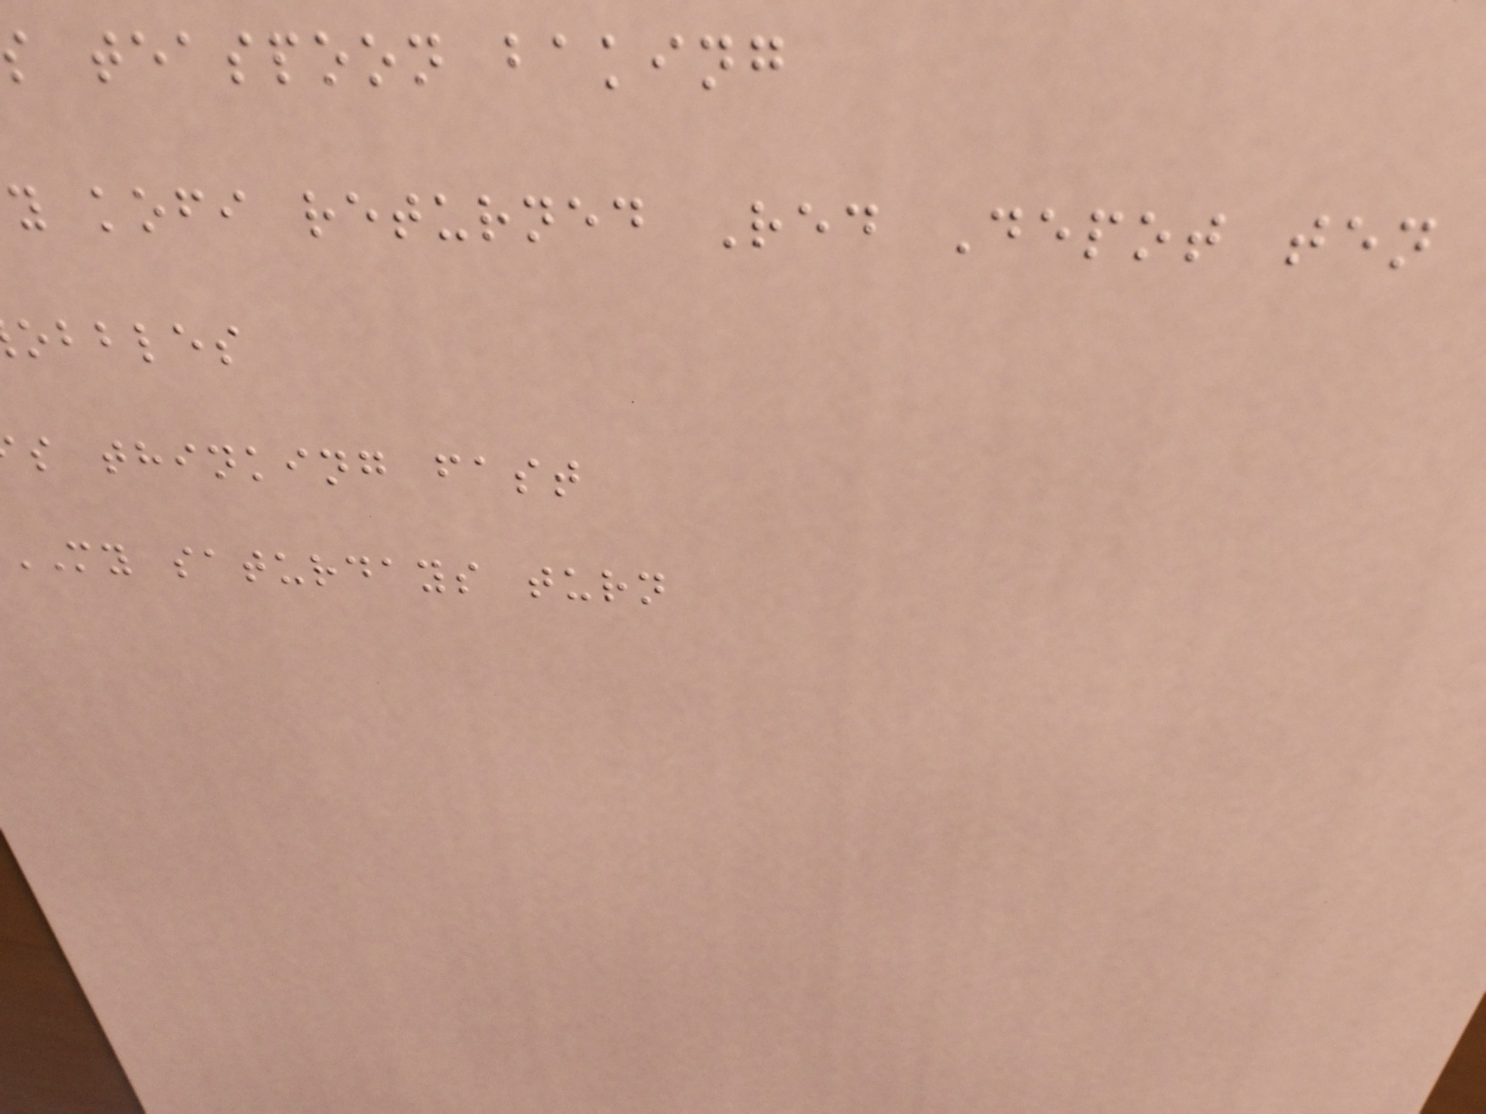teaspoon baking
y kofi returned Red Depot ten
obbles
s thinking fast
my saturdays turn
